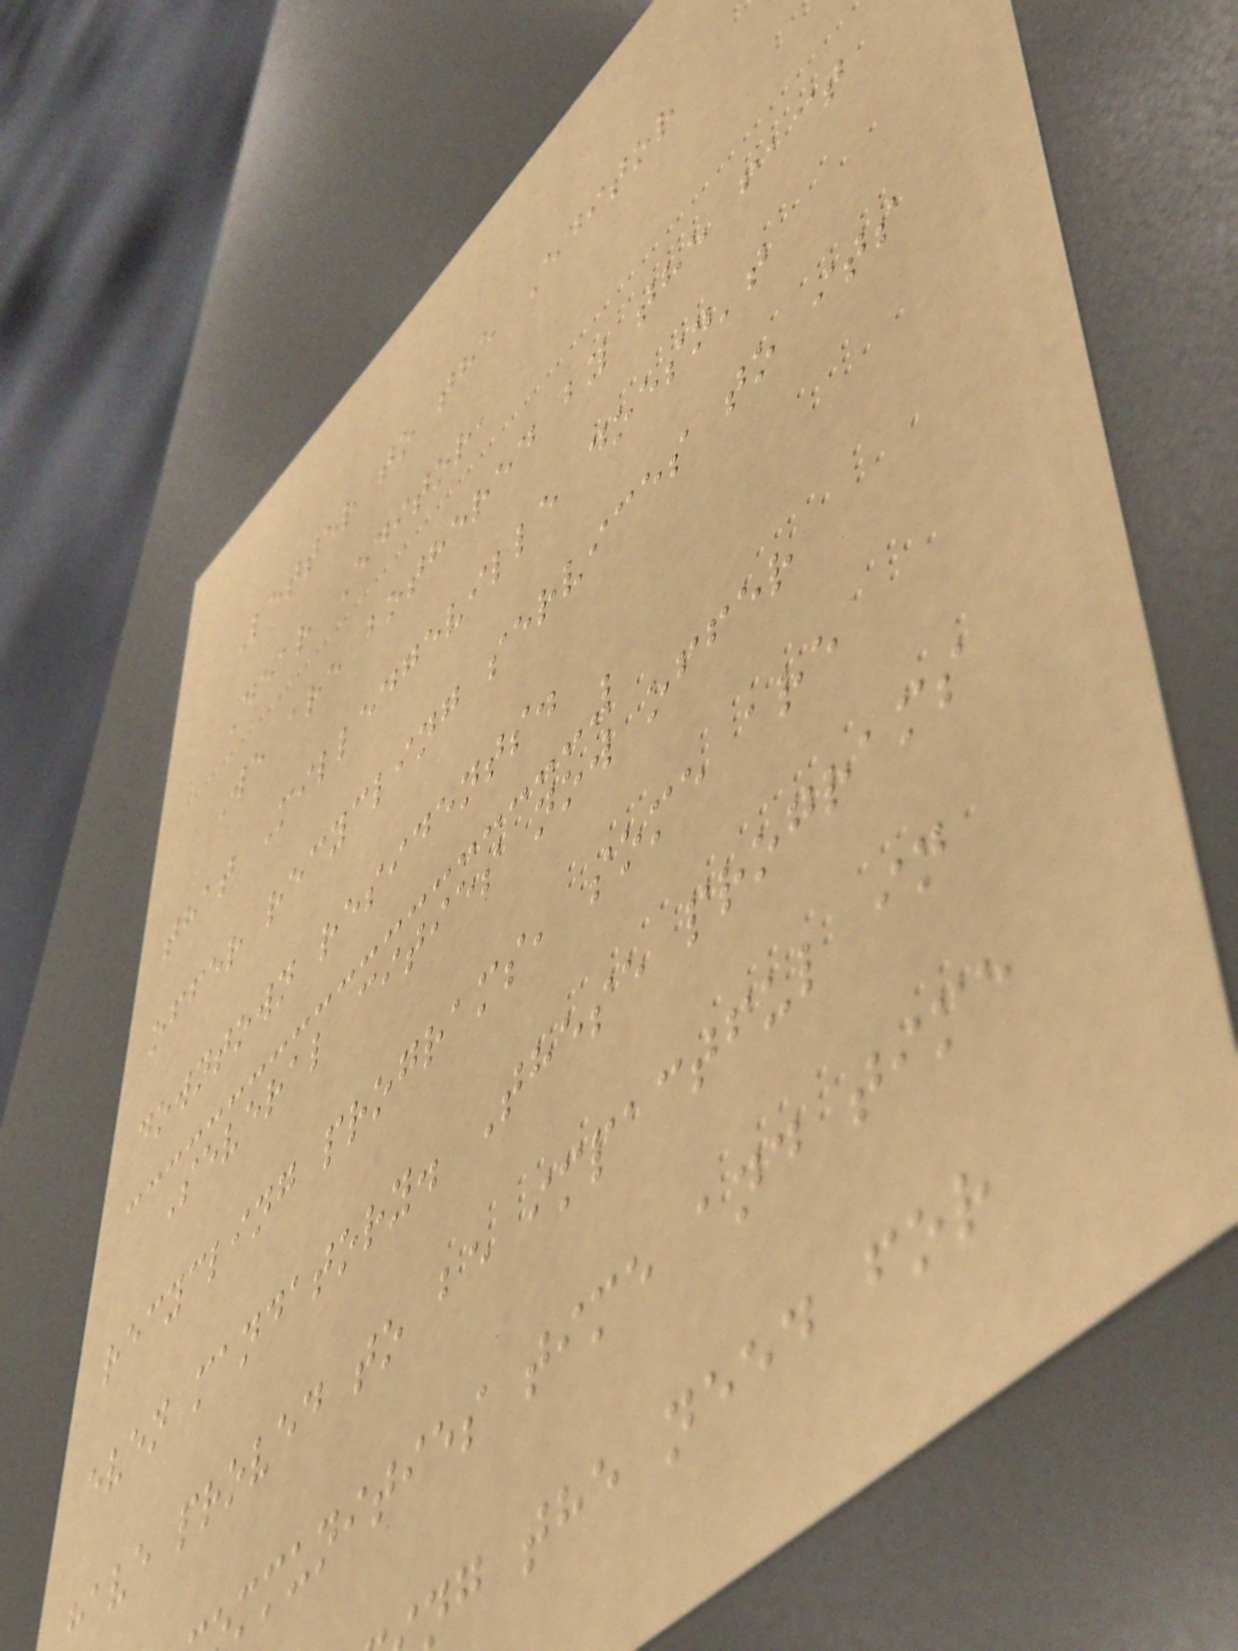Letter to the Editor
Dear Editor,
We are bothered by the fact
that Milledgeville doesn't
offer recycling services to its
downtown residents.
Several cities now offer
recycling programs, some are
even mandatory. These programs
have proved to be impactful in
mmunities time and time
ng the need for
